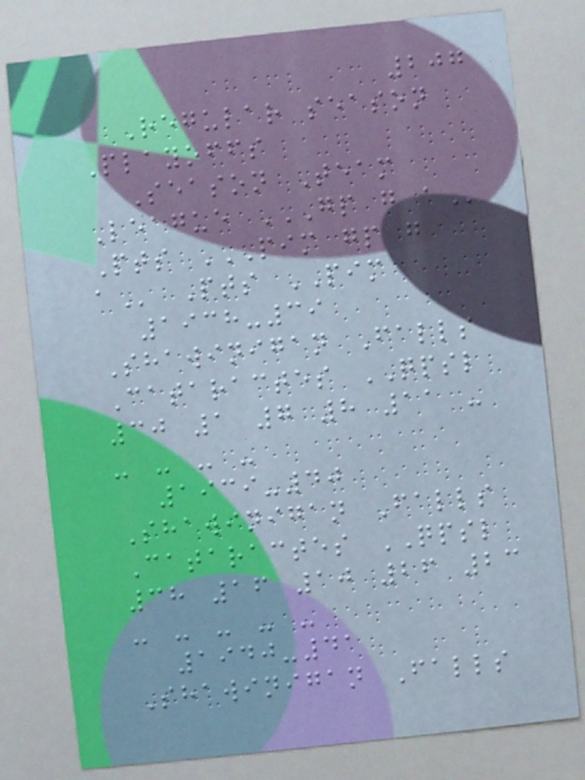207
Regular season
Playoffs
Season Team
League GP G A
Pts PIM GP G
A Pts PIM
1938-39
Shawinigan Falls
Cataractes QPSL
30 1 7 8 11 -
- - - -
1939-40
Shawinigan Falls
Cataractes QPSL
38 16 10 26 23
- - - - -
1940-41
Shawinigan Falls
